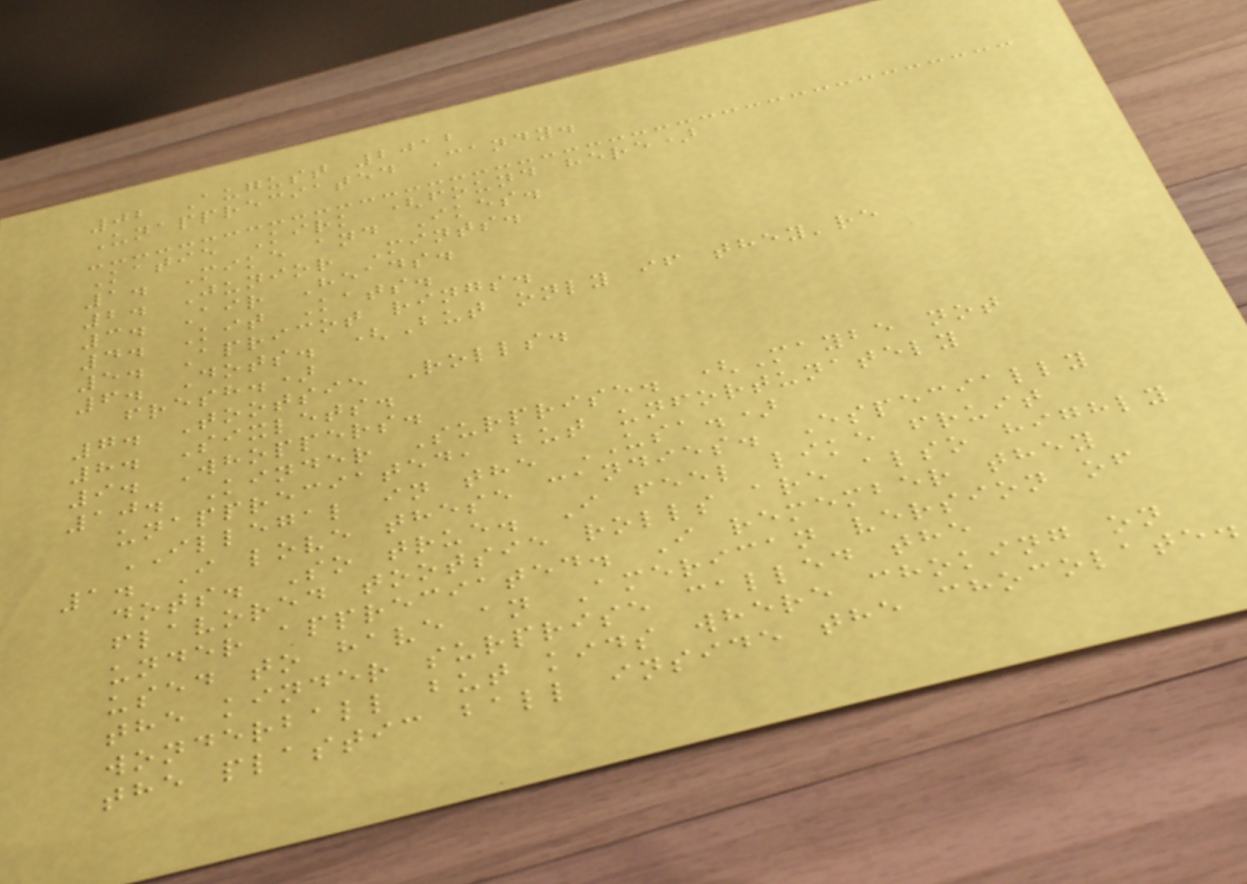02 August 2012
Unappreciated Candy.
Katie Kirk (found here)
1. Mike and Ikes.
2. Junior Mints.
3. Air Heads.
4. Kit Kats.
5. Apricot rings.
6. Dots. (But only if they're
fresh.)
7. Tootsie Rolls.
8. Sixlets.
9. Whoppers.
10. Kinder Surprise. (Maybe not
unappreciated, but unfortunately
ILLEGAL in the USA.)
1. I love these candies. Especially
dots. So true. I feel like fruit
flavored tootsie rolls are also highly
under appreciated. I remember they
used to have an American version of
the kinder surprise called the
wonderball but kids where choking on
the plastic ball inside the chocolate.
